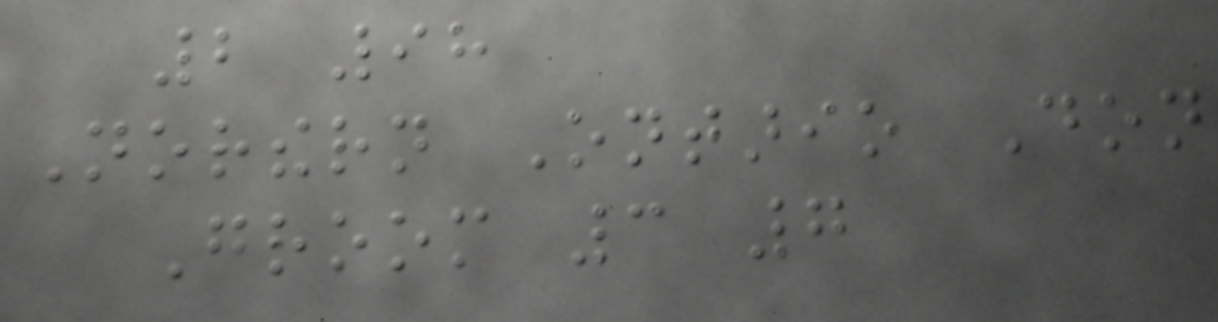2 98
Northern Ontario Don
Groom 3 7
